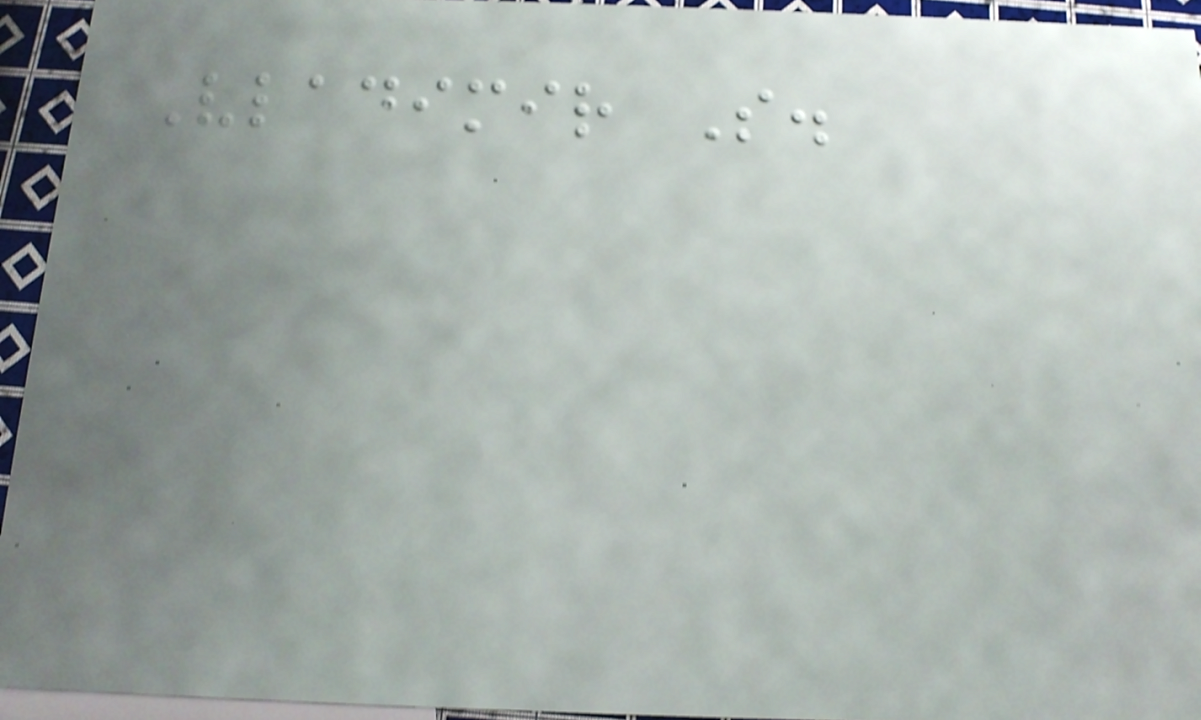Vladimir S.
